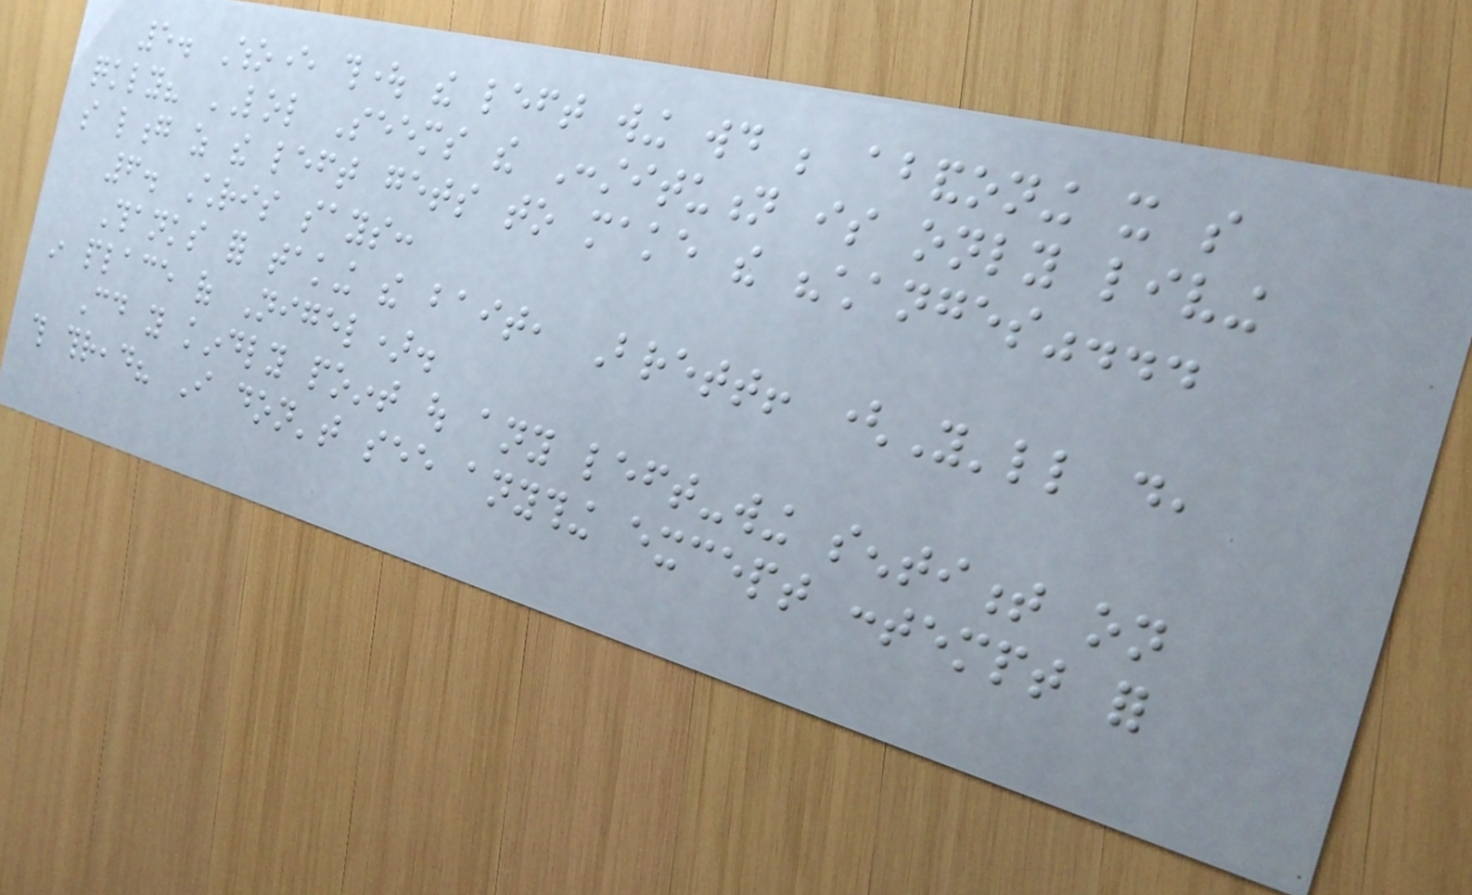5. Whoever thought the left wing would be abandoning it so
quickly? LOL Seems the Constitution is only living
so long as the left gets to make the "changes"...
6. Chris says:
Thanks for taking the bait, Brett! (You'll do,
in place of Nigel).
Could you kindly point out any left-wing sentiment on
this thread? I don't see anything except contempt for
